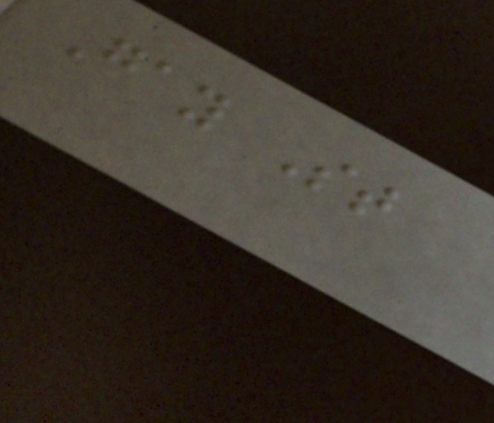Gay St
